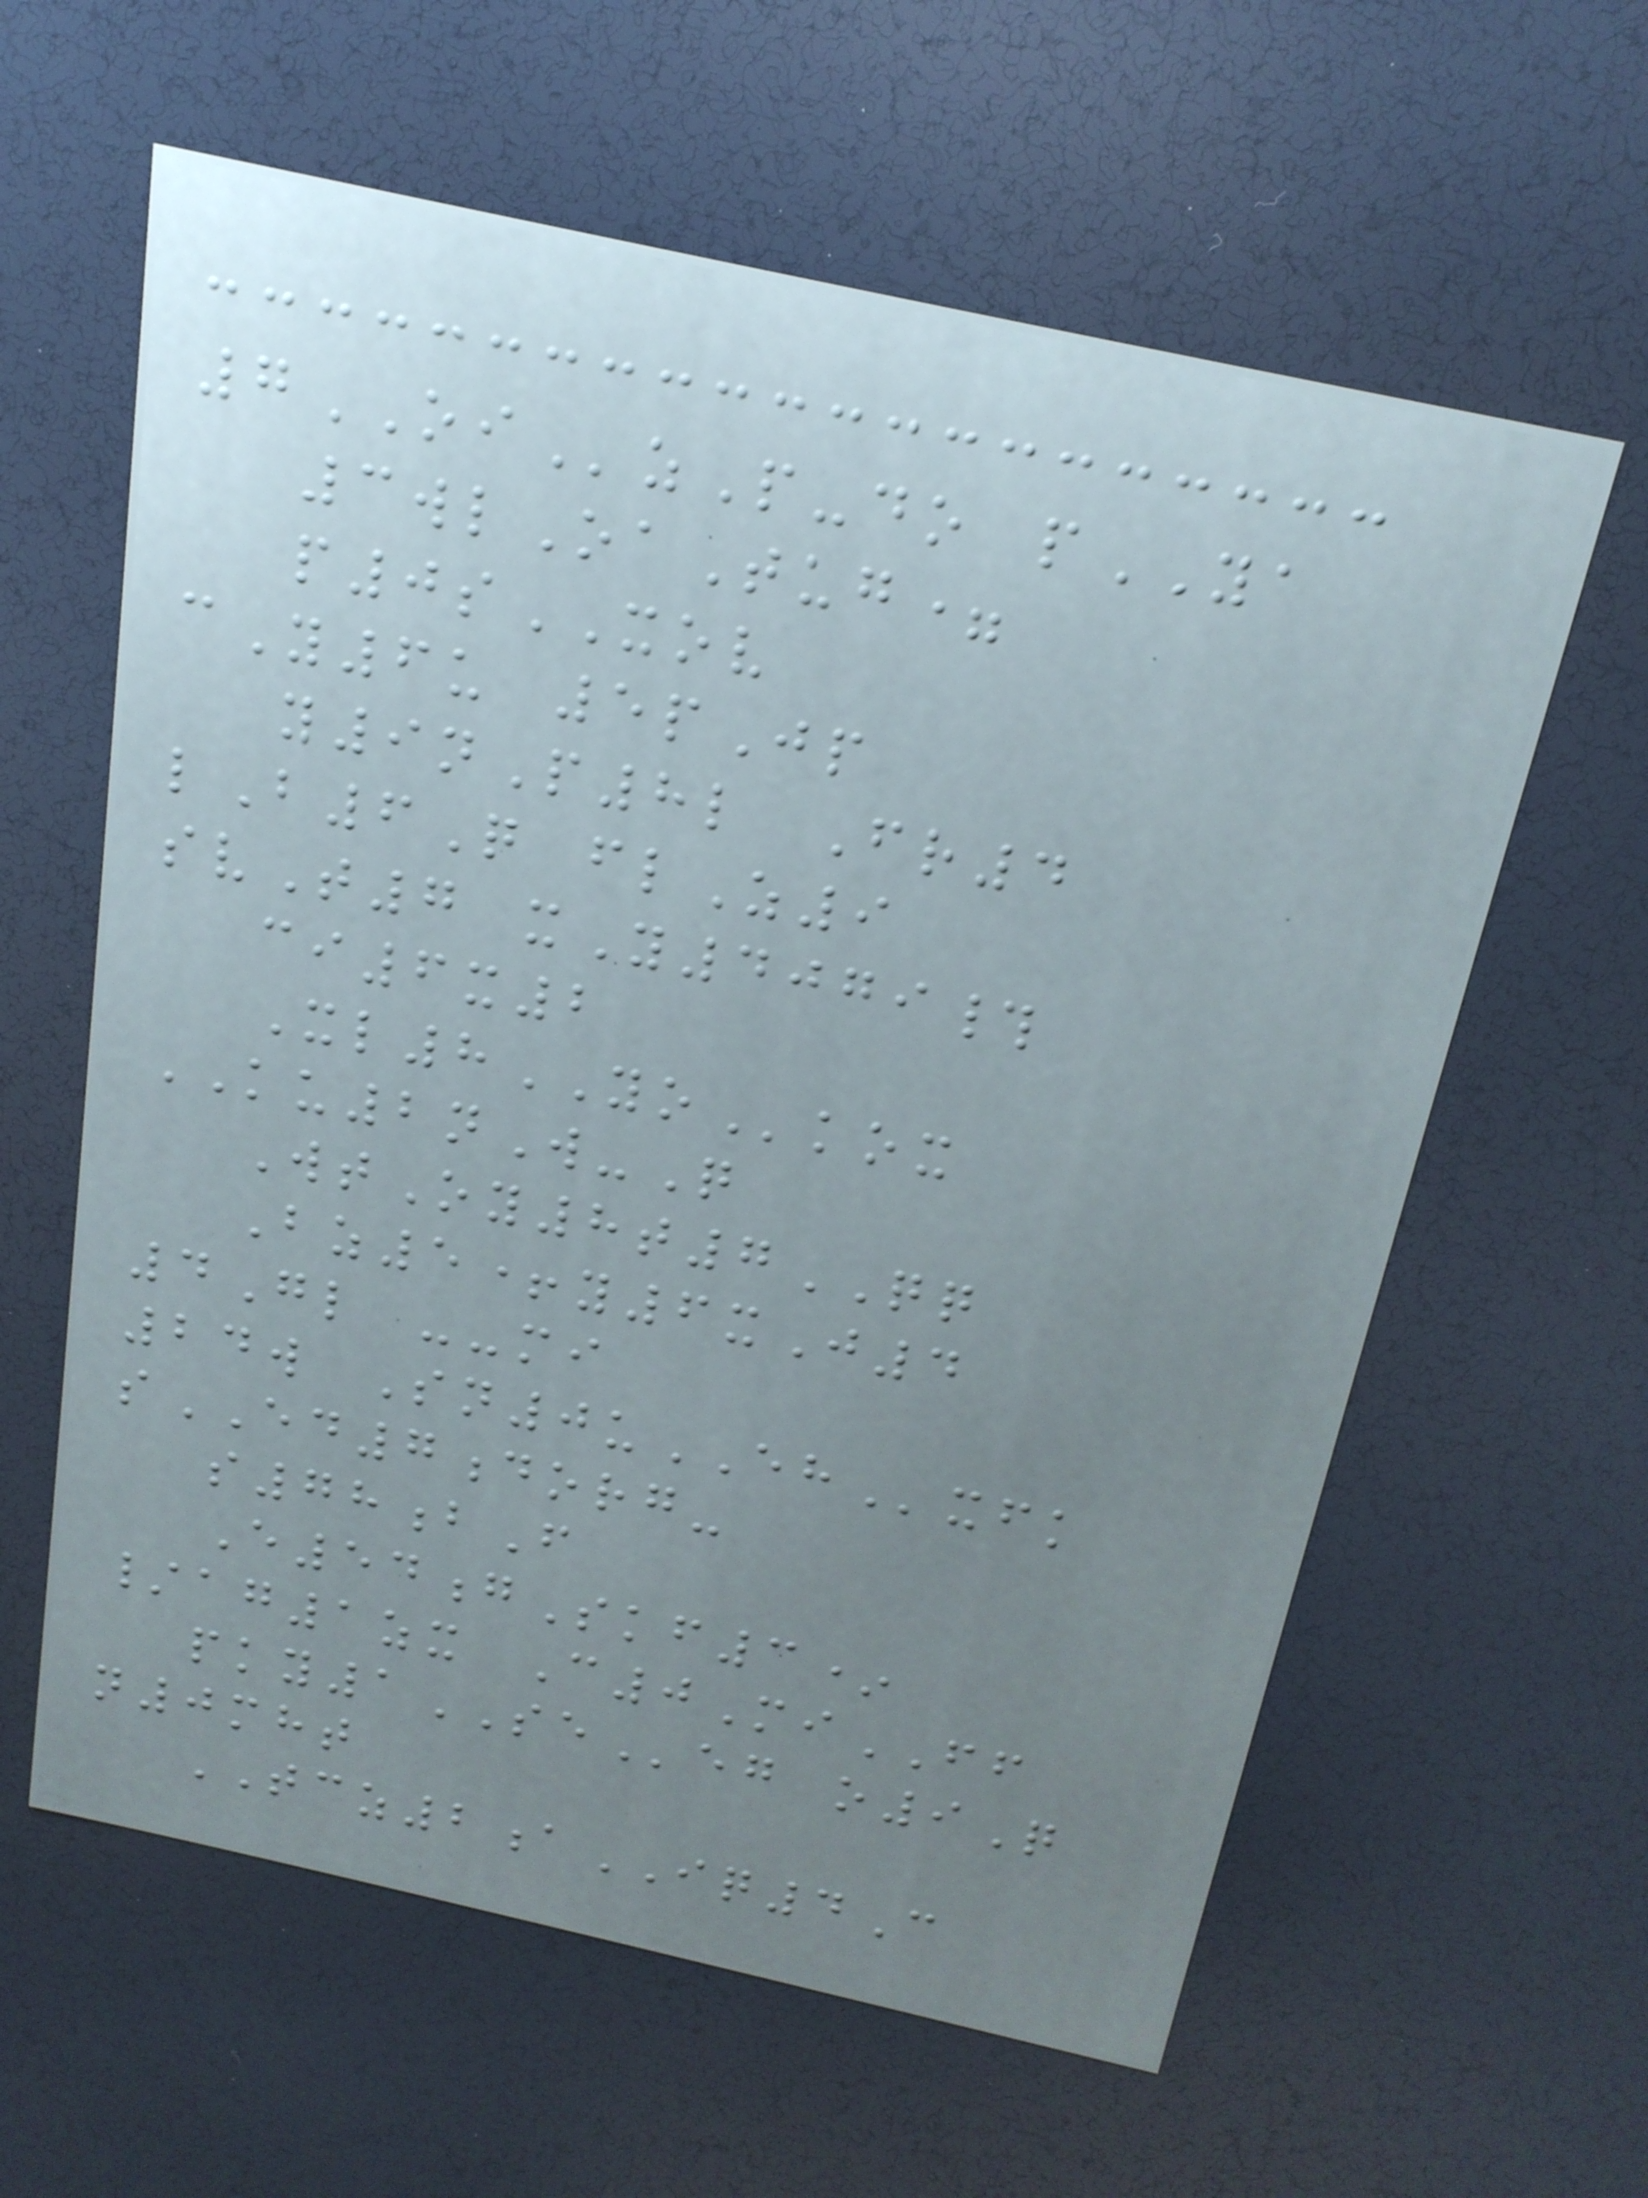7OIzP-do pYA
3wlOaTug=
p0sXOV
cY6u 5pJp
y9nP8l Fr4
lB6Q flZ9
svT7 xY4079#
ci6x2
Xl8YOkox
KU2nW-Q
WtOy8t7QQ
Bz5+y6xJ4
4Gl --mi
24w Sn0uEHxfk
sED7dorg-
s78bF
E54gSkf3*
/ag1zx C0MiFF
pky1SEeg o9Q
n0mht
TCZ2aIQ4C
